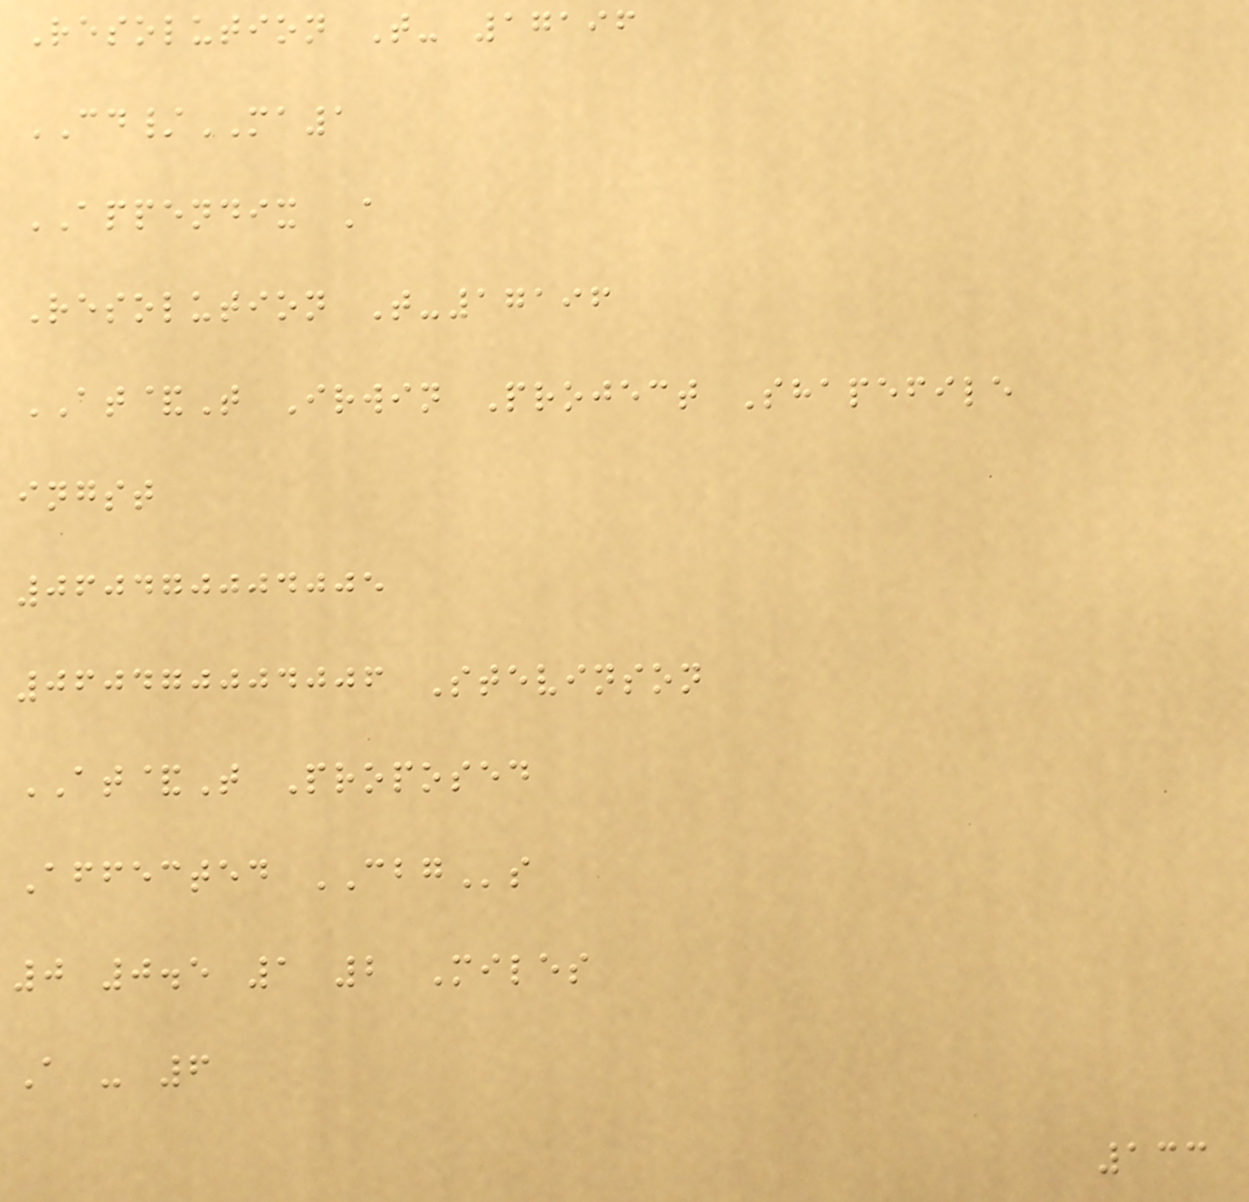Resolution T- 17196
CD/MA1
APPENDIX A
Resolution T-17196
AT&T Irwin Project Shapefile
ingst
060470004005
060470004006 Stevinson
AT&T Proposed
Affected CBGs
0 0.5 1 2 Miles
A - 6
133
